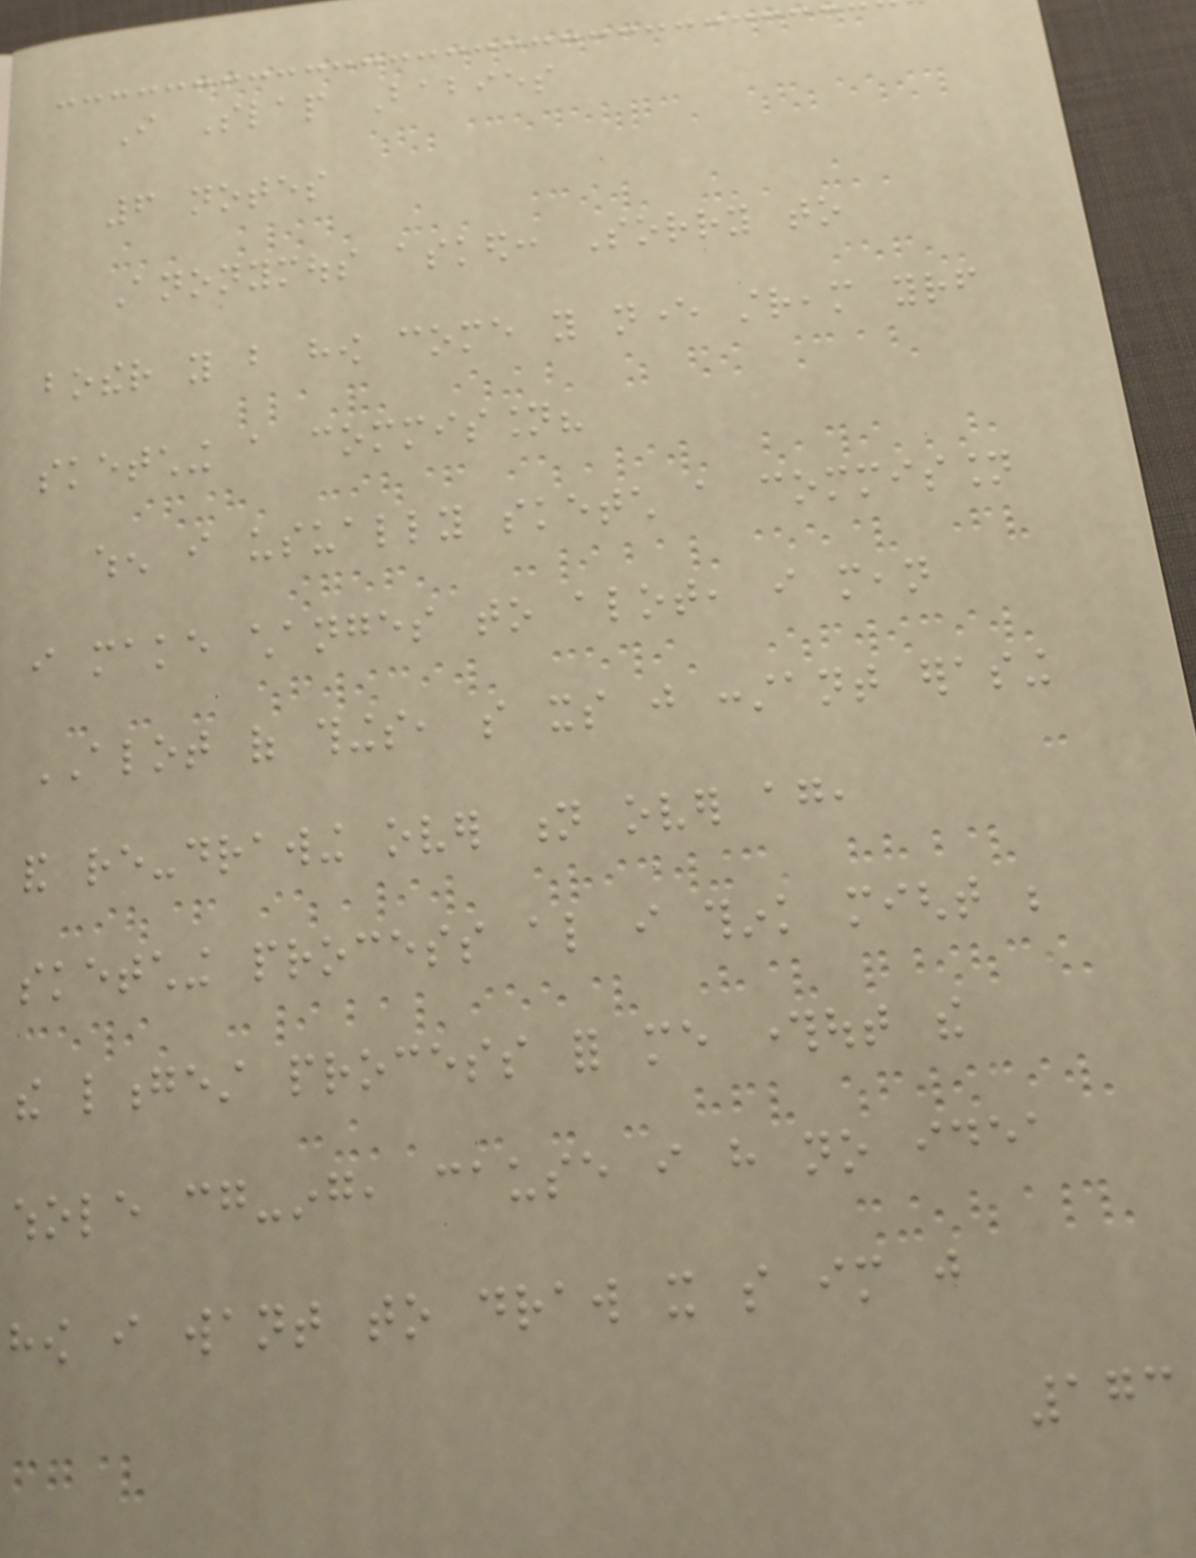I Slap Babies
6 notes
Anonymous asked: Sorry to
bother you but how come you never stream yourself
sketching a commission?
when i usually sketch a commission
i make changes to alot, i mean
ALOT of things, so its just constant erasing
and re-drawing over n over again,
sketching process also i think might be
the longest process for me throughout the
whole cg-ing, cause i have no idea
how i want to draw it so im just
173
